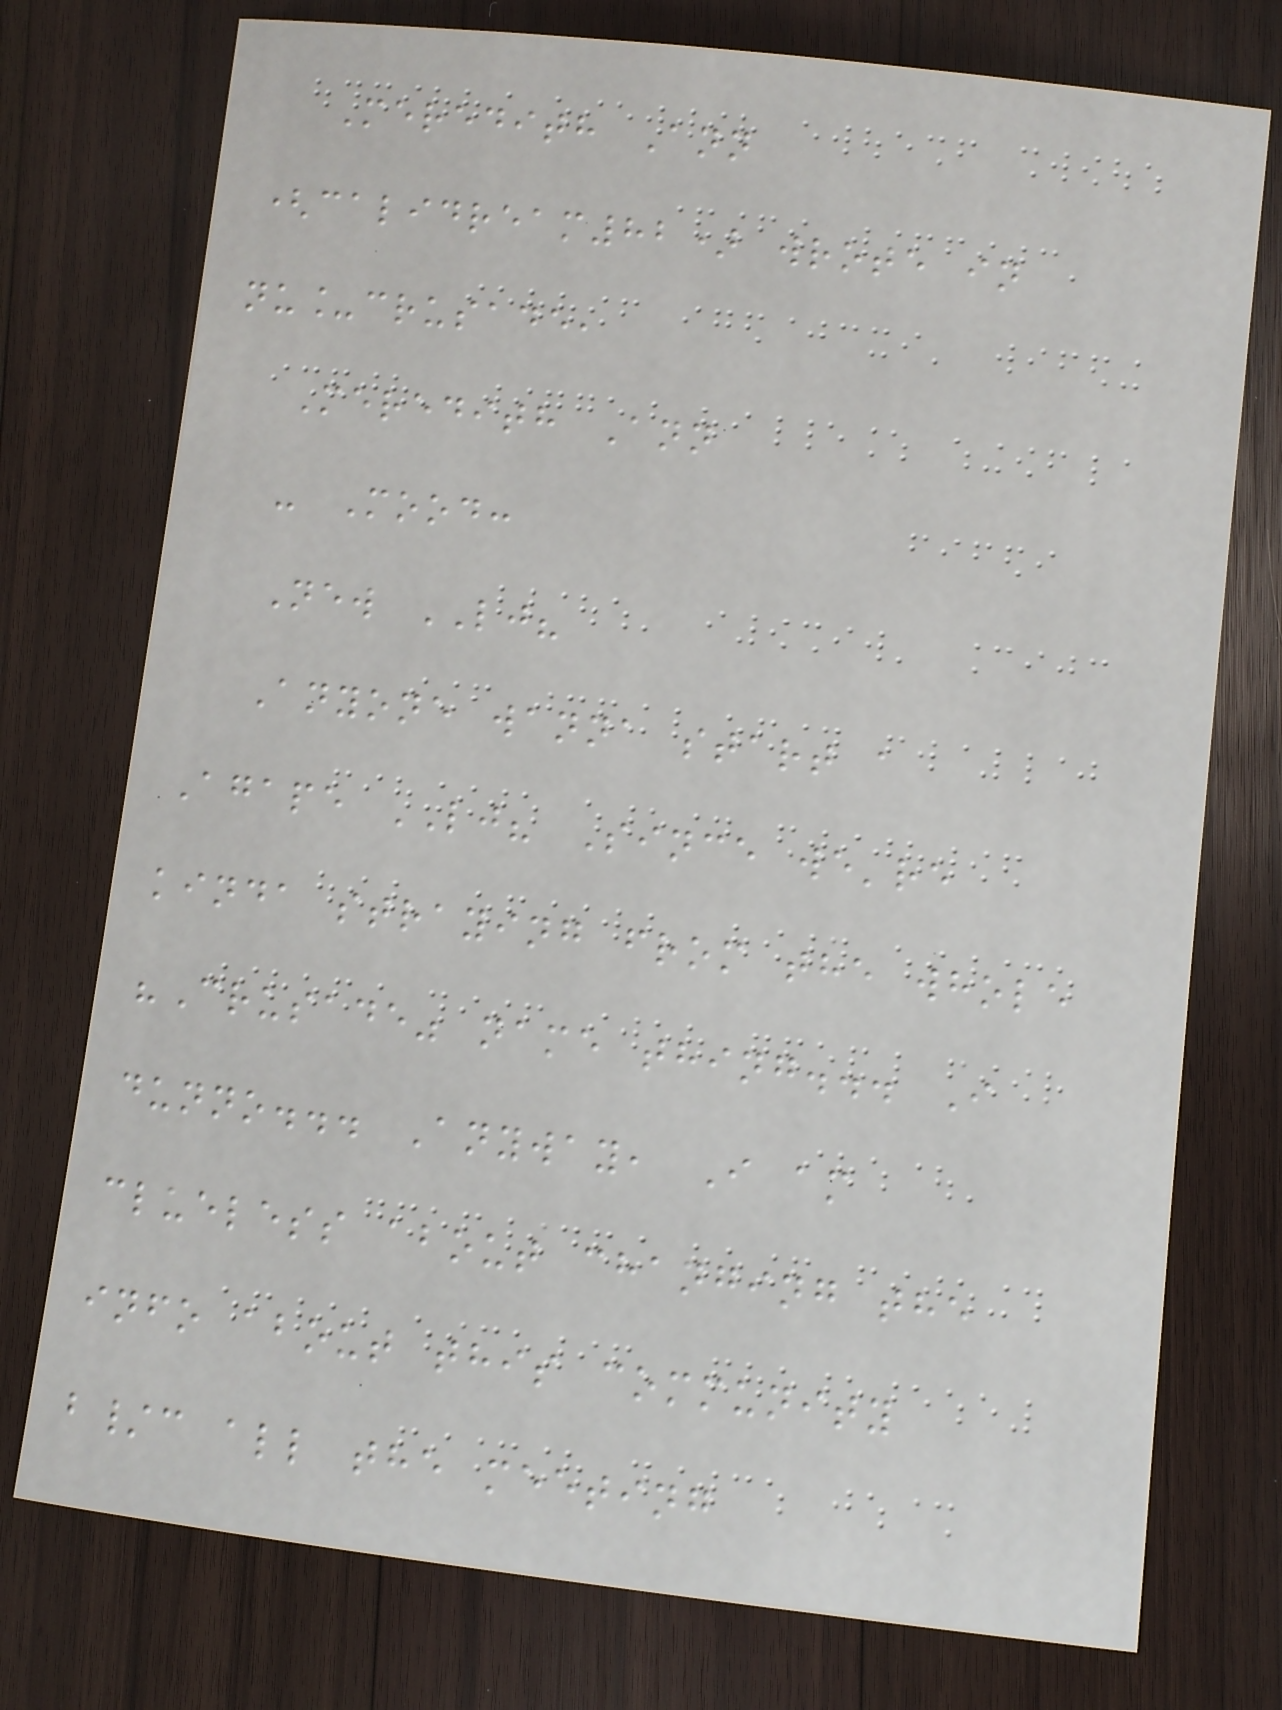Meredith Ann
(calidream82) wrote in
nu_crusade,
Meredith Ann
- Mood:
New LJ?
Anyone wanna start a
Agape LJ? Since we're
kinda straying from the whole
"Crusade" name thing... I
dunno... Anyway, I am
clueless about changing the
info about this community
b/c all the meeting
